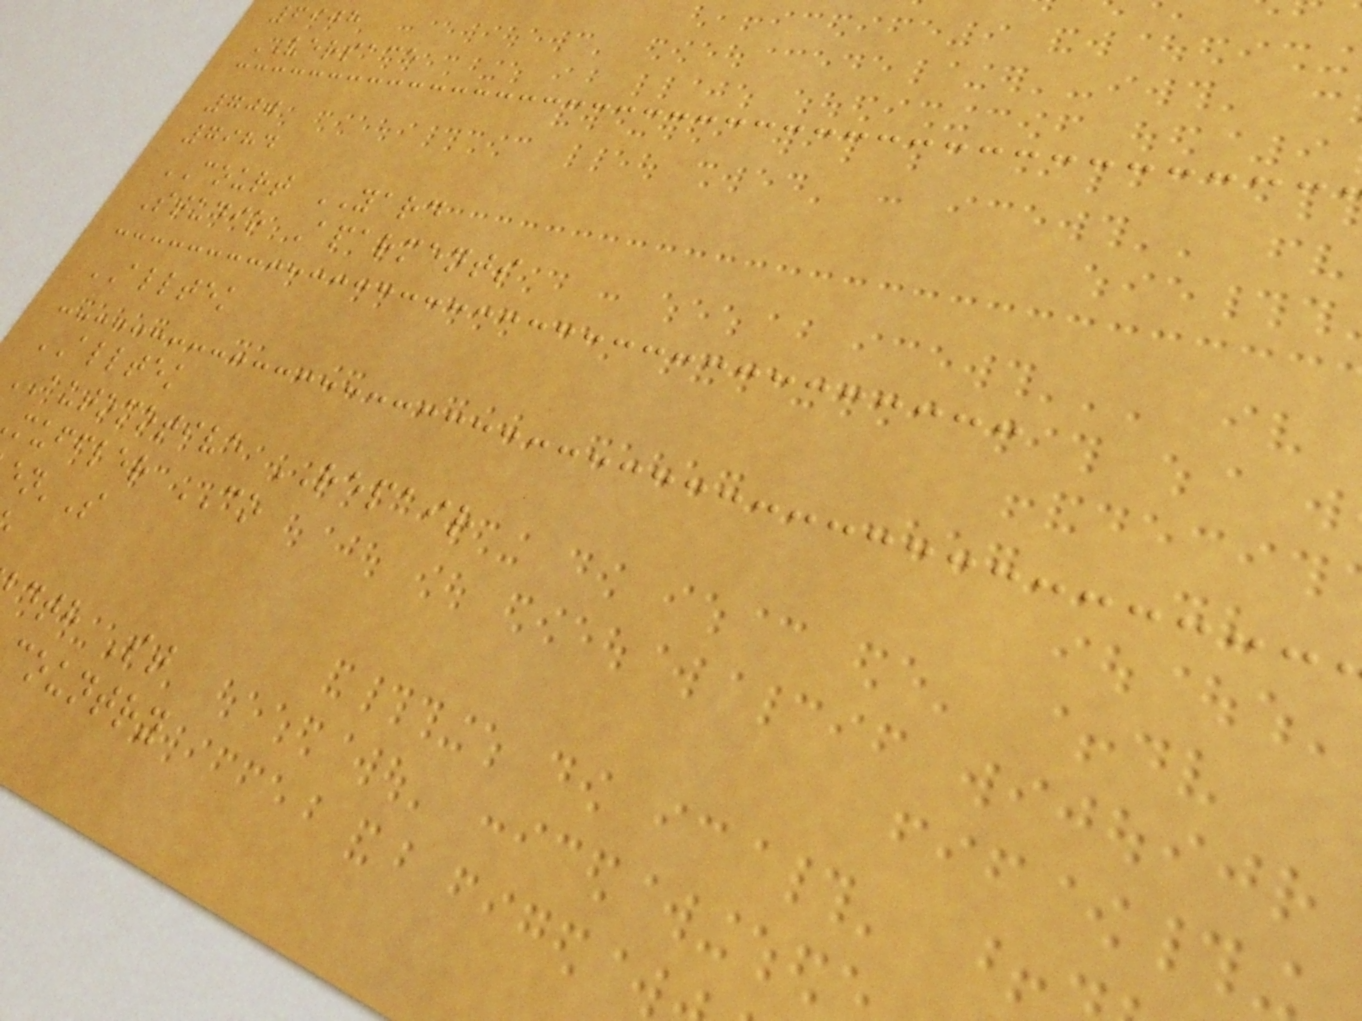6908
VERSACE
700
7984
COURT YARD
Studio Aparments
ALLTEK
ALLTEK
AUTOMOTIVE REPAIR
muffler CO
dth St
country
